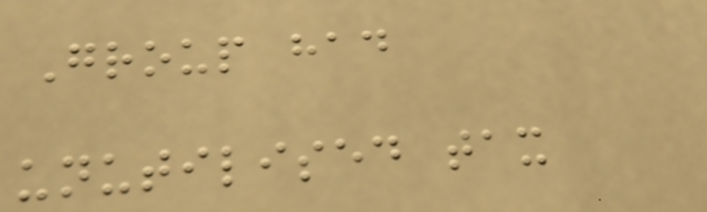Group had
unutilised tax
